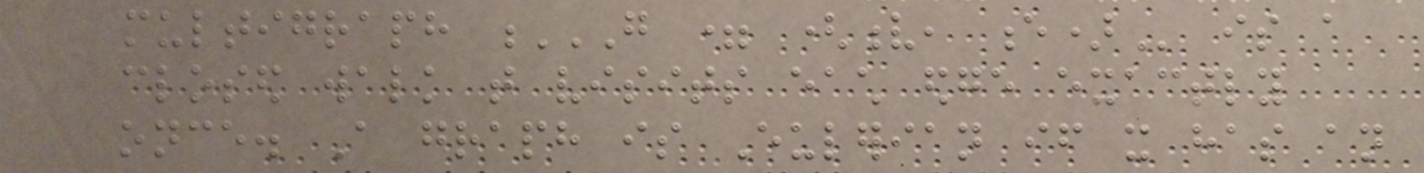multigraph G = (V, E) is a
closed walk that visits each edge exactly
once. A graph is Eulerian if it has an
